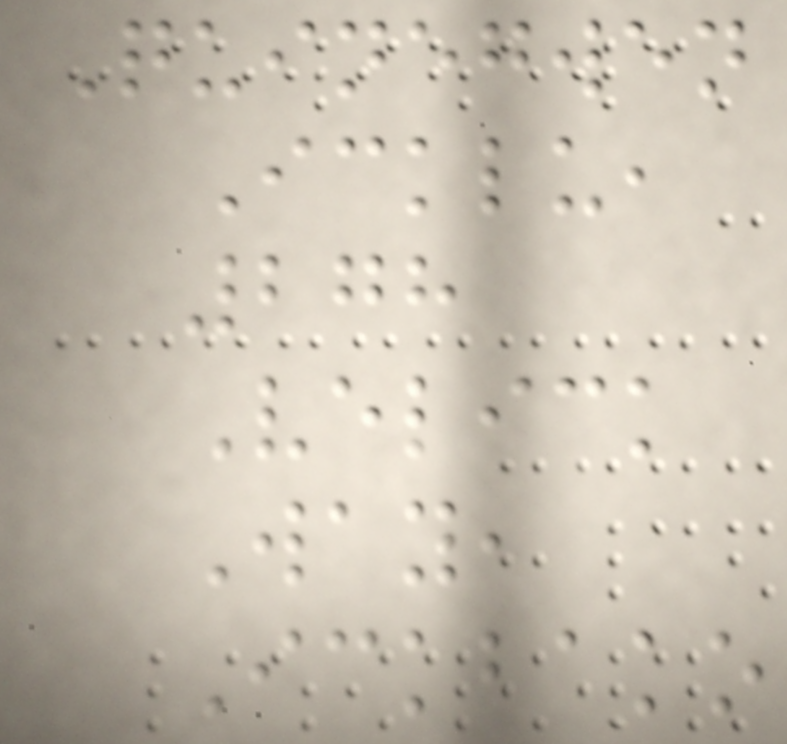Quinegwen
Icklu,
278
Velick
Way,
Ickbako
